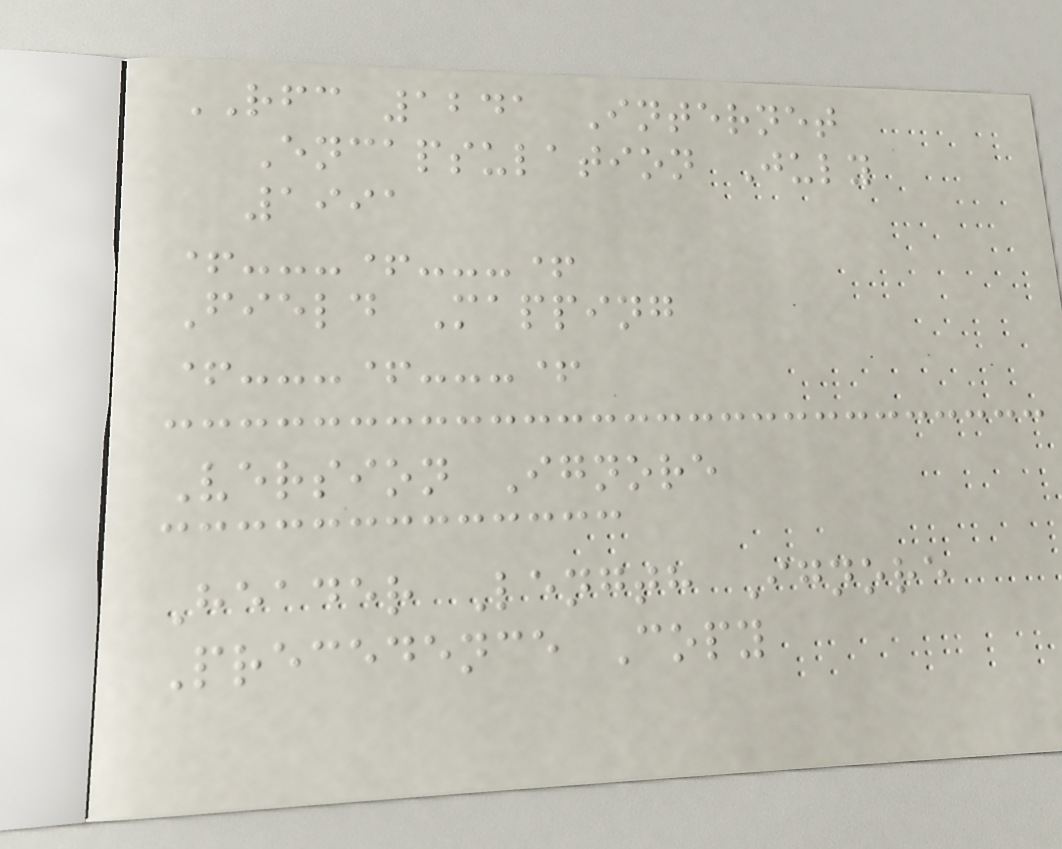RFC 1241 Internet
Encapsulation July
1991
+---+---+
Field Mapping
+---+---+
Version Ignore
Header Length Ignore
Precedence Copy
